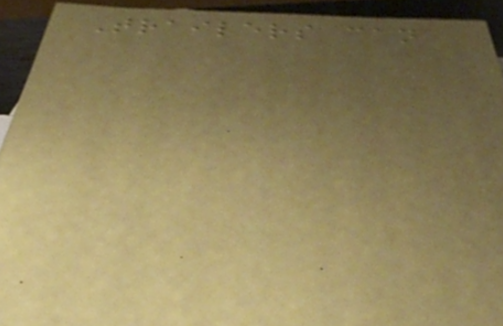Trailers can
